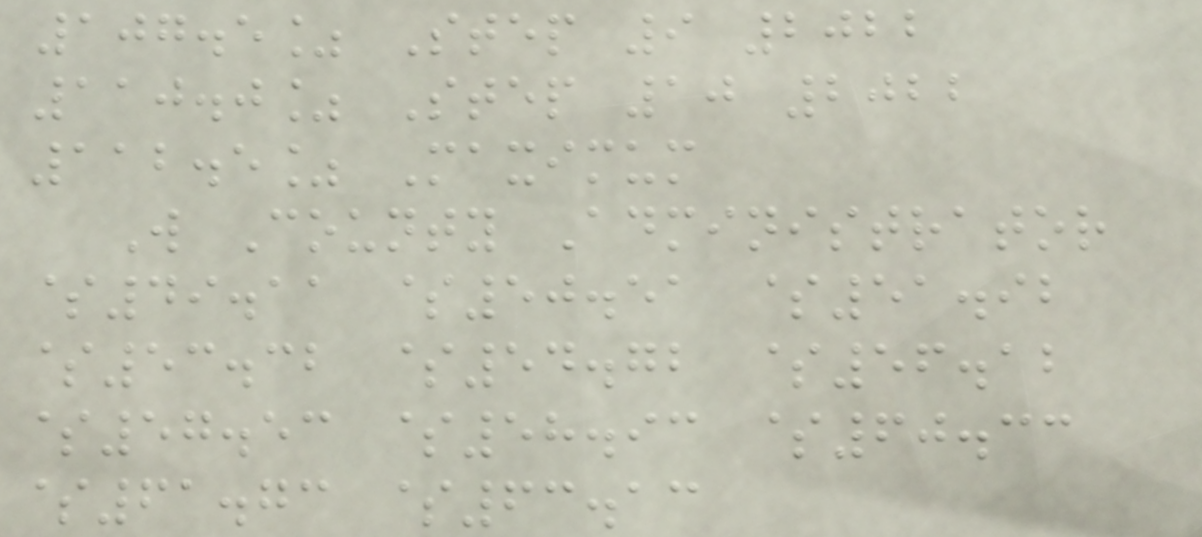107.5% Step 9 2022
110.0% Step 10 2022
112.5% Maximum
W County Administrator
$49.11 $50.51 $51.92
$53.32 $54.72 $56.12
$57.53 $58.93 $60.33
$61.73 $63.13
